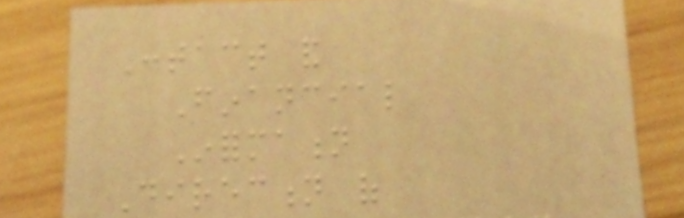Contact and
Financial
Information
Direction of
